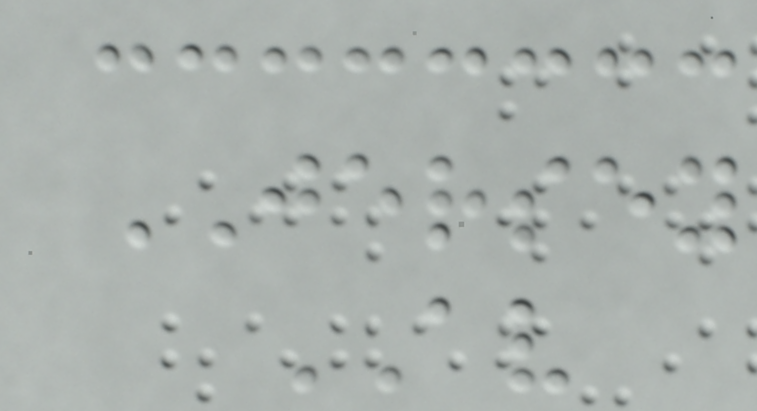JERSEY
AV
